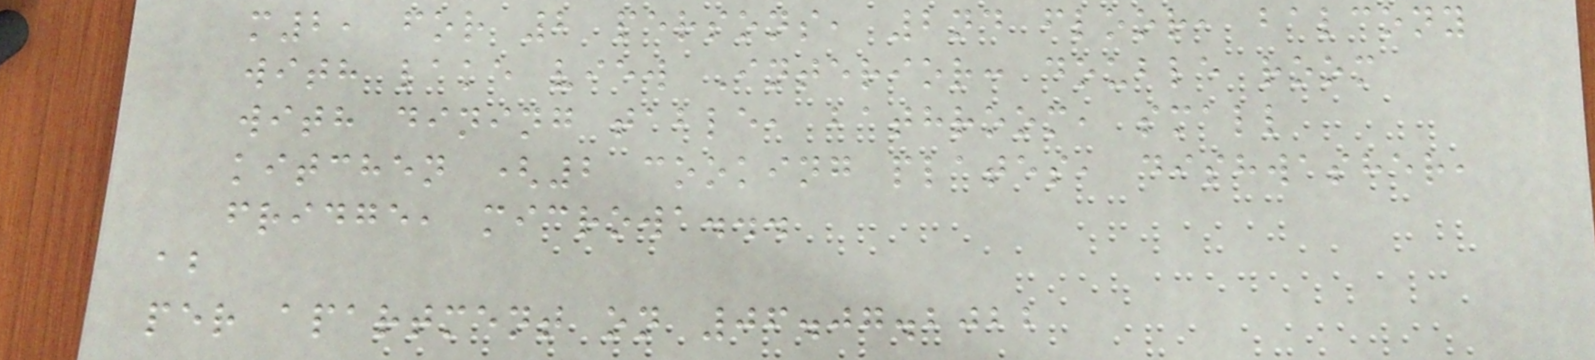m2, for 2 persons, 2nd floor, balcony
with lake view Interior: double room
with dining table, bathroom, small
kitchen (2 cooking plates, dishwasher,
fridge, microwa...
ab
per apartment on 06.07.2022
